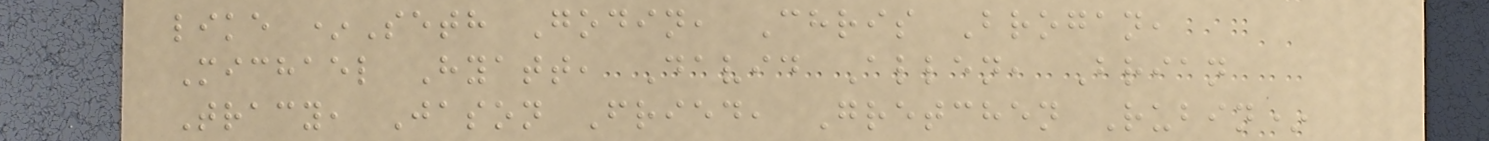like *Seth Godin, Chris Brogan,
Michael Hyatt, David Allen, Brian
Tracy, Jason Fried, Gretchen Rubin*
